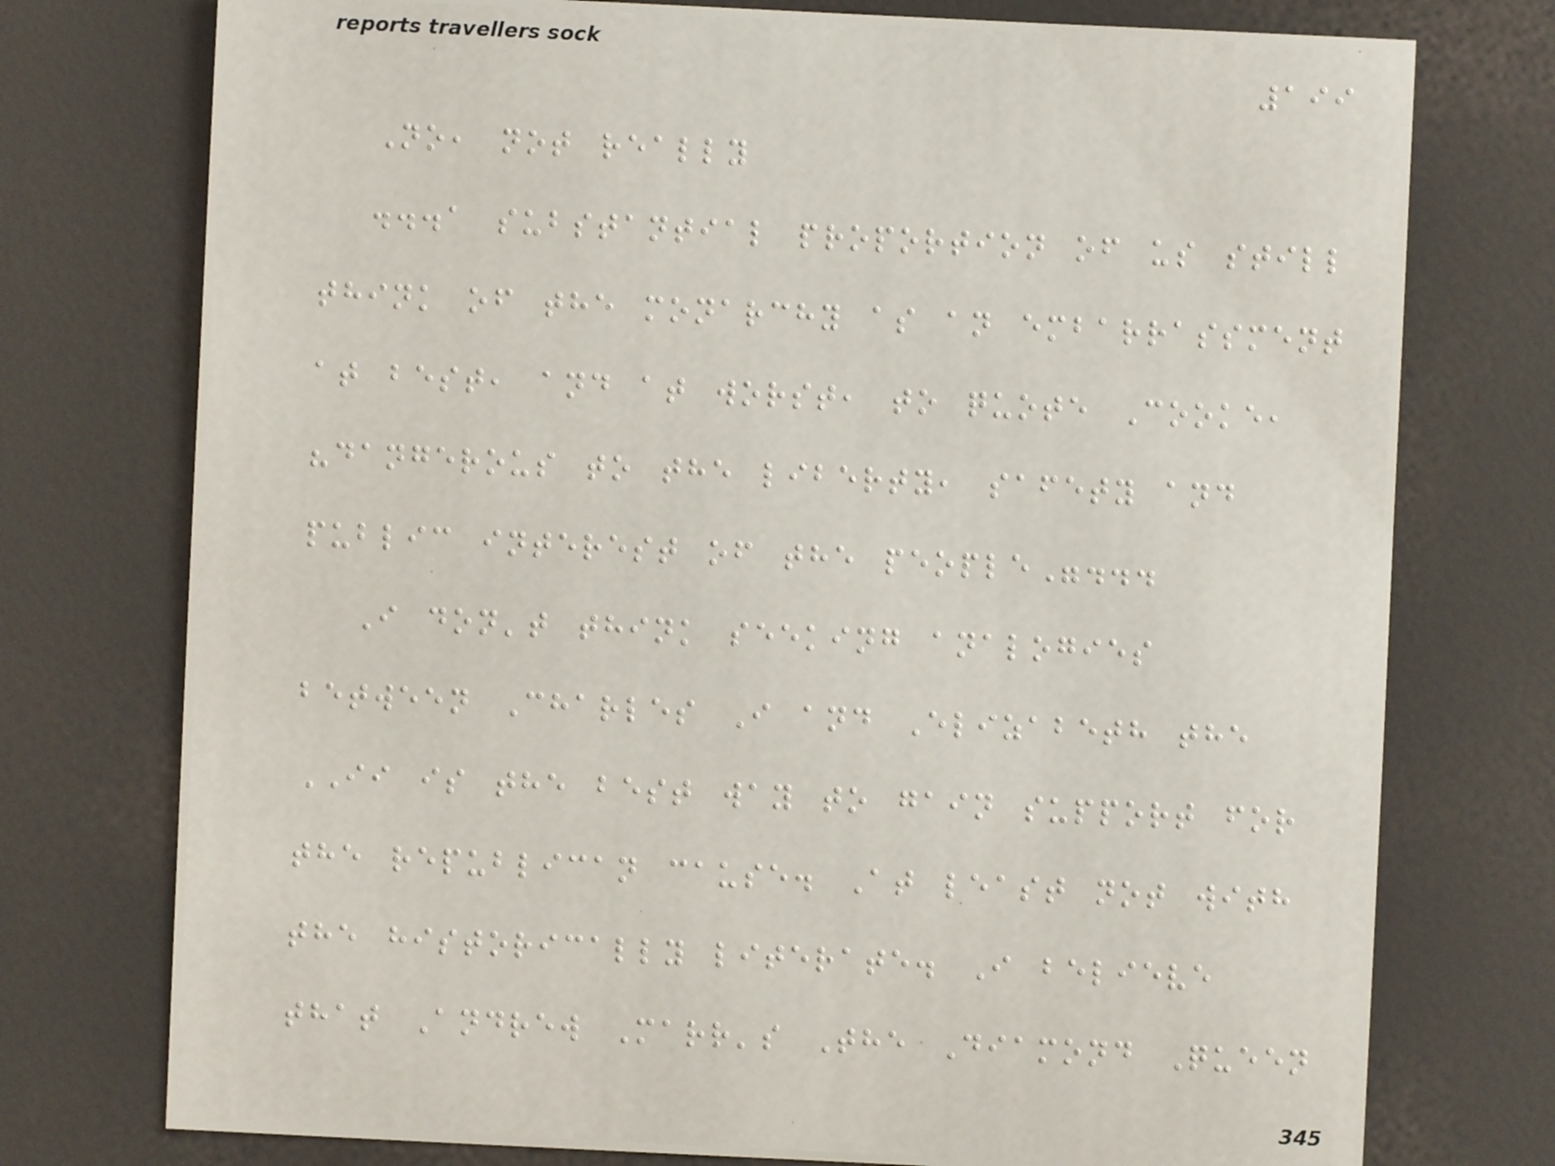199
No, not really
...a substantial proportion of us still
think of the monarchy as an embarrassment
at best, and at worst, to quote Cooke,
"dangerous to the liberty, safety and
public interest of the people"...
I don't think seeking analogies
between Charles I and Elizabeth the
II is the best way to gain support for
the republican cause. At least not with
the historically literate. I believe
that Andrew Marr's The Diamond Queen
